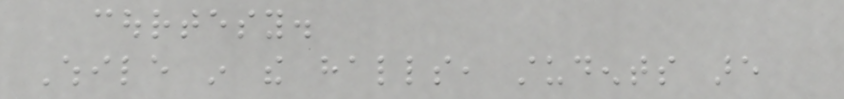courtesy.
While in the halls, students are
